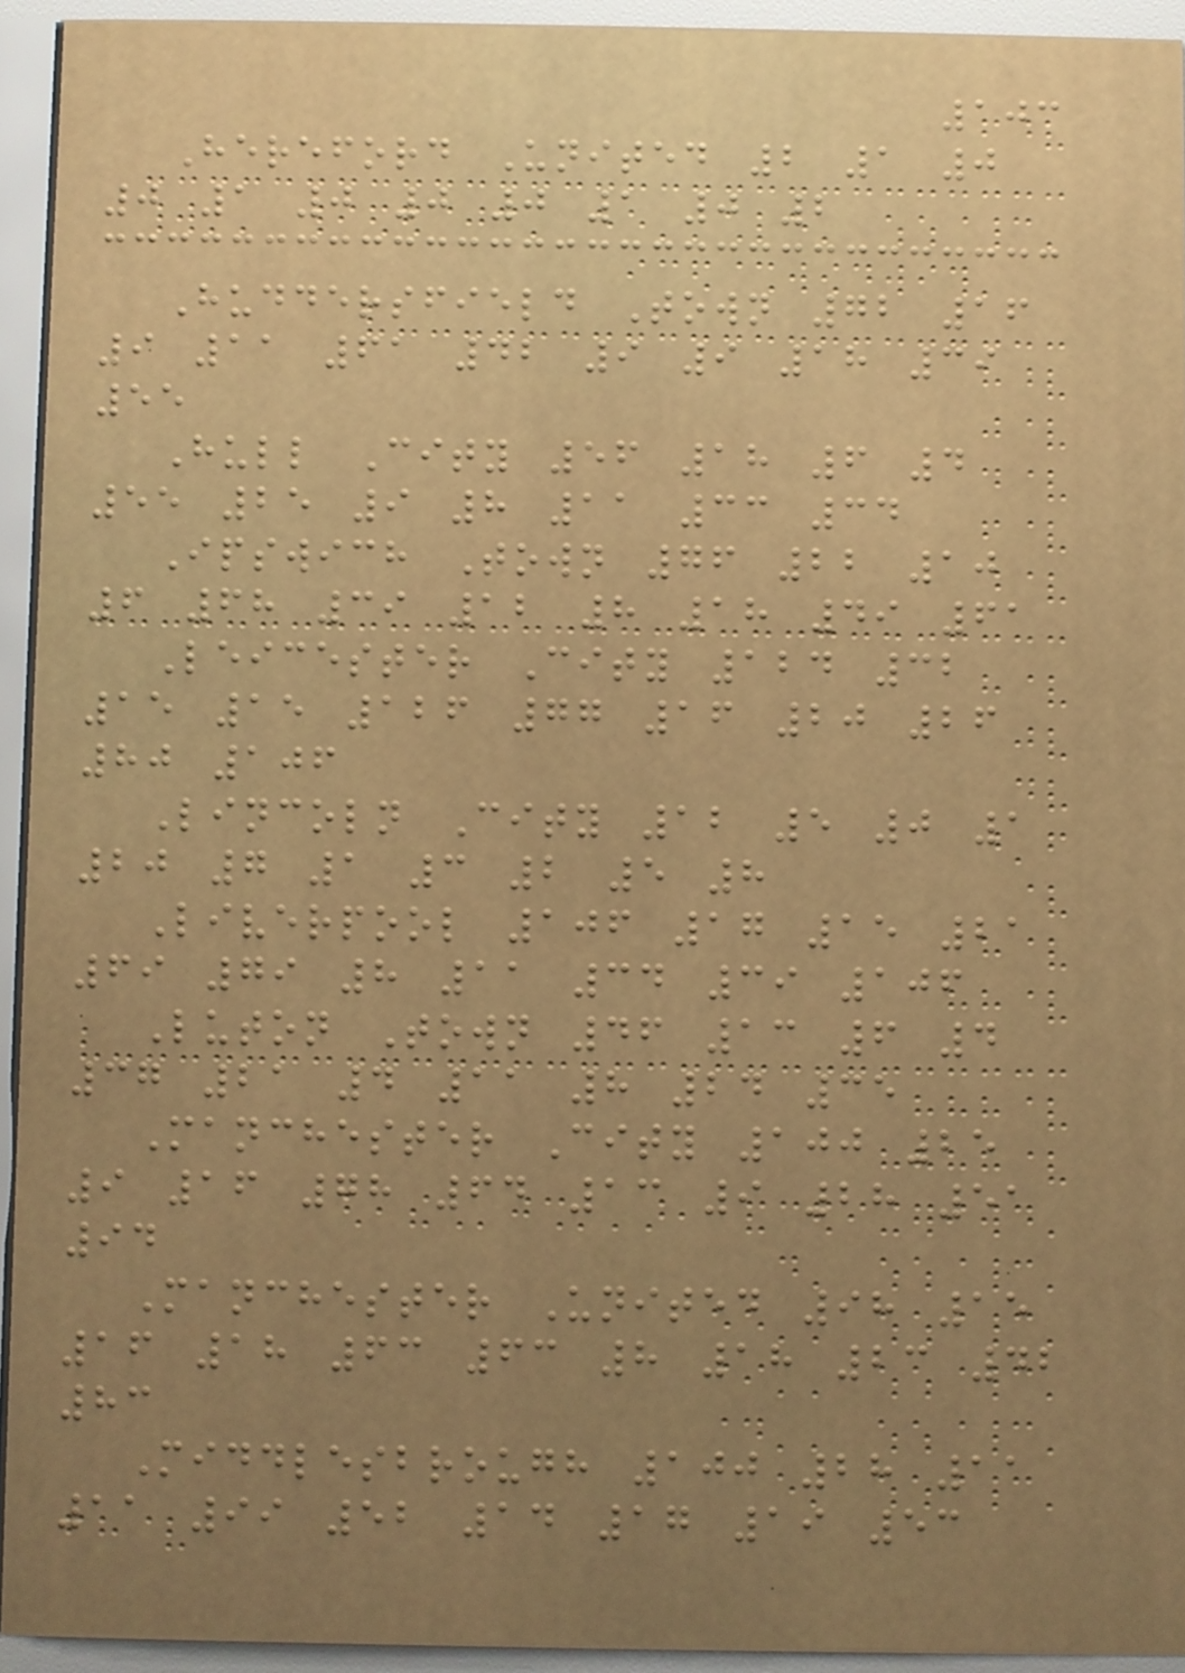103
Hereford United 2 1 0
0 1 0 0 0 1 0 2
Huddersfield Town 72 16
9 11 61 42 9 9 18 39
55
Hull City 56 18 6 4
55 25 9 8 11 33 34
Ipswich Town 76 22 10
6 68 39 12 8 18 49 61
Leicester City 124 32
15 15 126 77 16 20 26
80 106
Lincoln City 12 5 0 1
20 7 1 3 2 5 8
Liverpool 106 17 15 21
69 79 8 11 34 39 106
Luton Town 46 13 6 4
37 21 4 11 8 24 35
Manchester City 100 25
9 16 78 64 13 9 28 51
94
Manchester United 98 15
16 18 63 63 8 18 23 42
83
Middlesbrough 100 28 11
11 99 52 14 17 19 53
